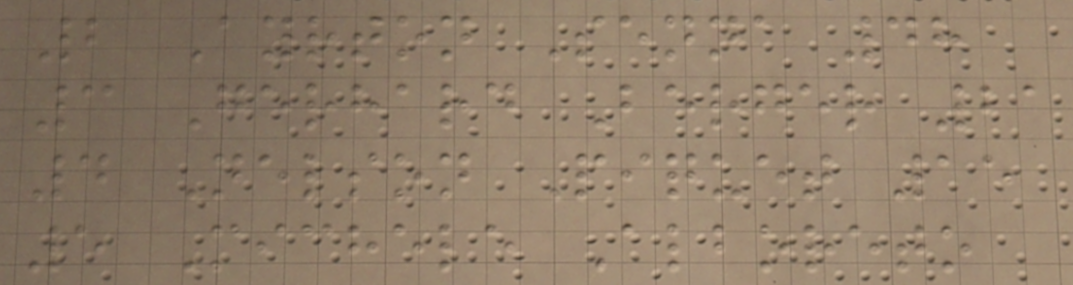2 Ayrton Senna 48
3 Gerhard Berger 21
4 Nelson Piquet 15
5 Michele Alboreto
